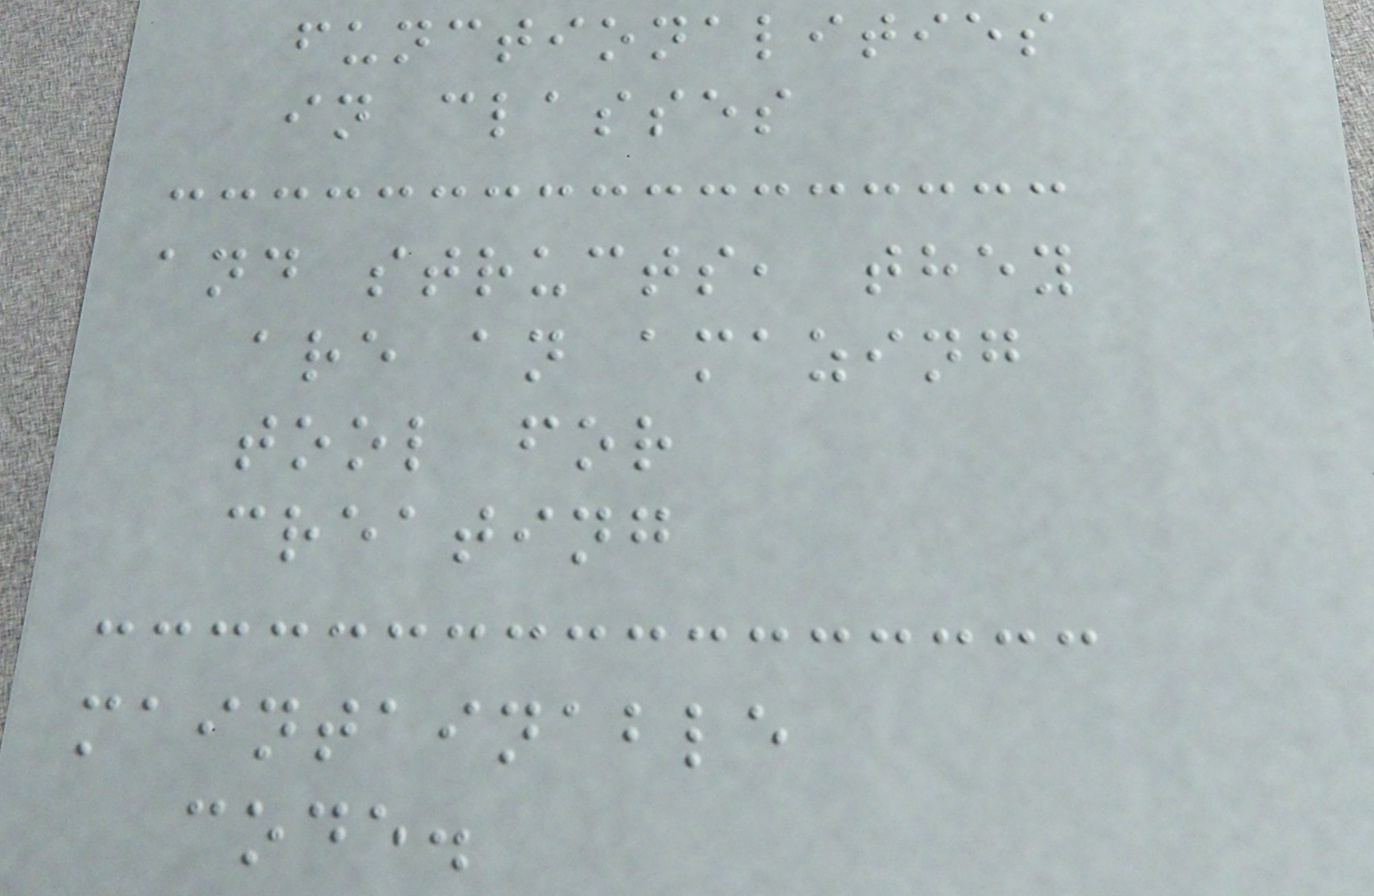functionalities
in classes
and structs, they
are an amazing
tool for
creating
maintainable
code.
